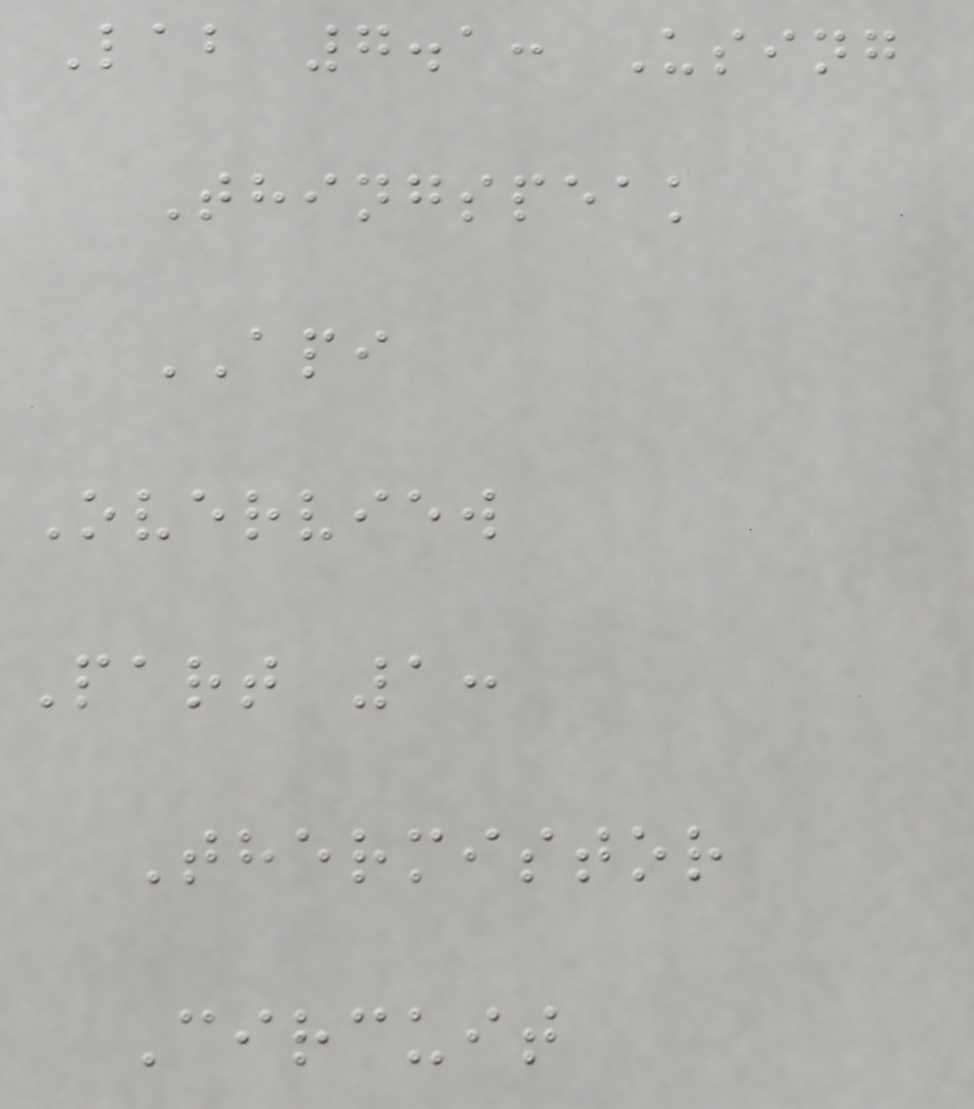Lab 7.1: Using
Thingspeak
API
Overview
Part 1:
Thermistor
Circuit
